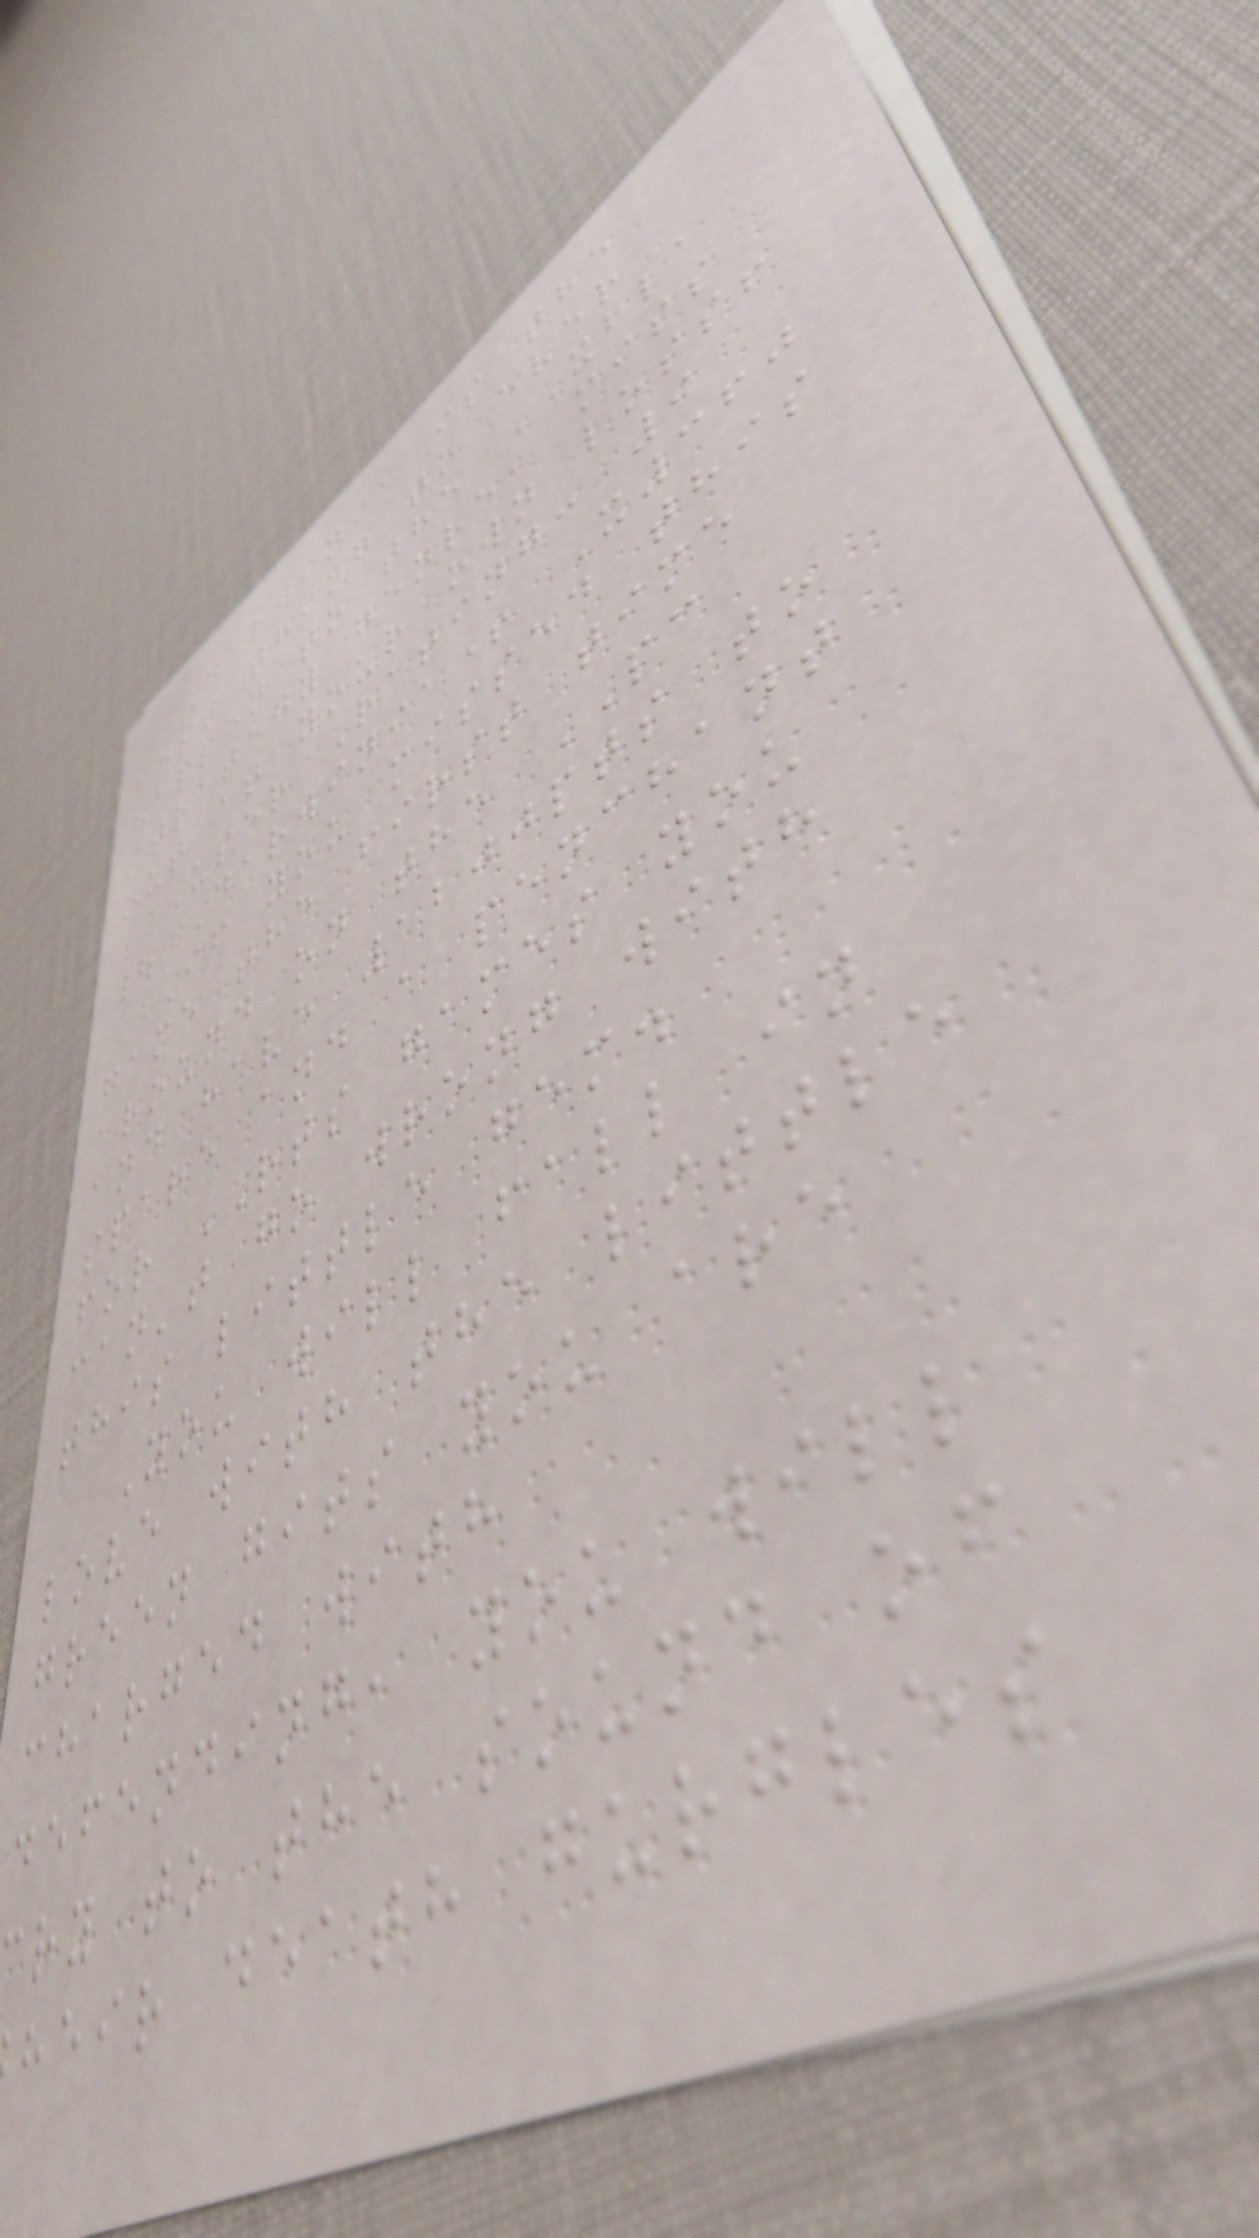Darwinia is the
best thing to ever
happen to the XBLA
strategy genre, miss
out at your own loss!
User Rating: 9
| Darwinia+ X360
If you missed this
game the first time
around on the PC
and have 1200pts to
spare and a penchant
for RTS games you
can't go wrong with
this little gem.
You will fall in
love with the little
green gits you are
charged with
defending, you will
ry to the sound of
heir death gurgles
